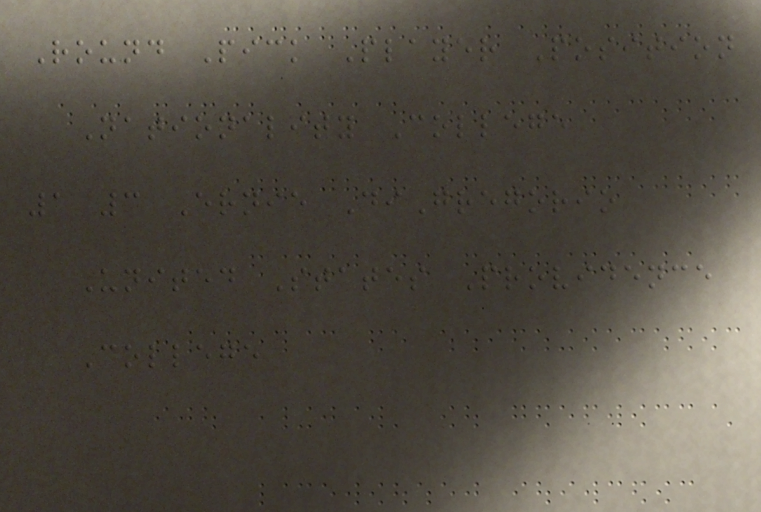Round Pick Player Position
Nationality College
1 3 Ernie DiGregorio
United States Providence
College
